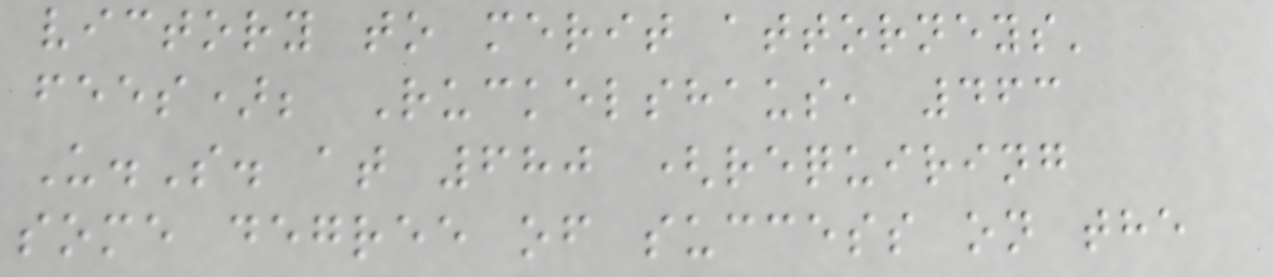victory to merit attorneys'
fees); Ruckelshaus, 463
U.S. at 680 (requiring
some degree of success on the
